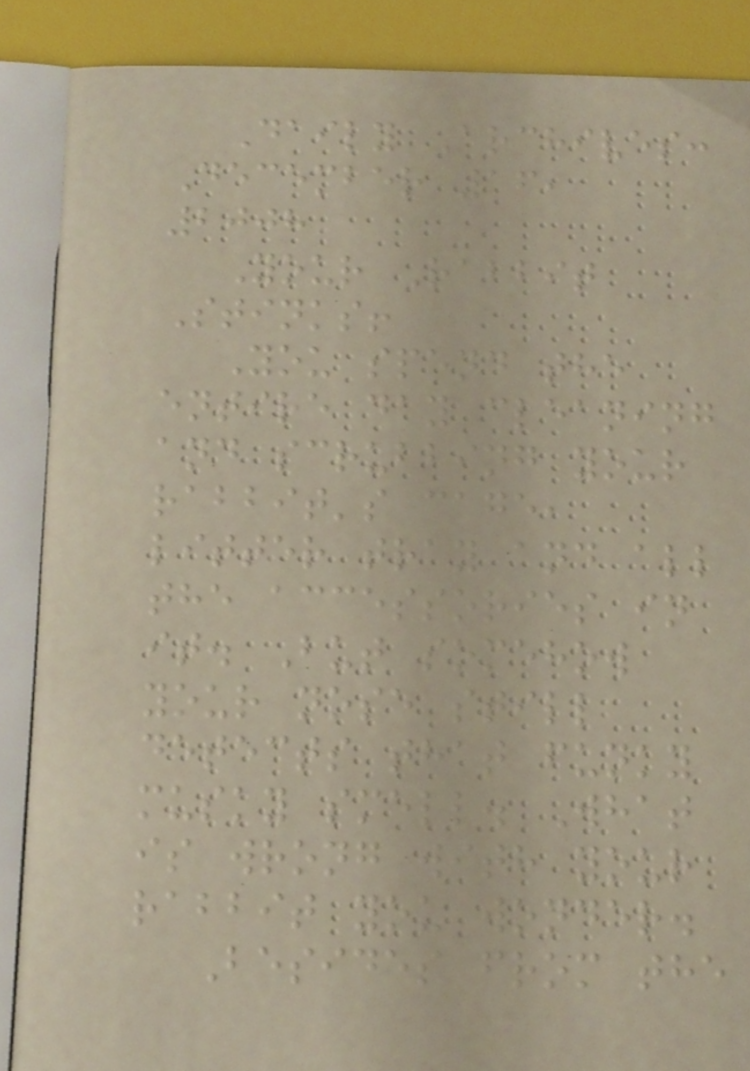Daily Archives:
December 16,
2008
Your Rabbit
Stinks!
You spend the
entire day cleaning
and scrubbing your
rabbit's cage,
litter tray and all
the accessories in
it. But somehow
your nose still
detects that funky
musky smell. What
is wrong with your
rabbit you wonder.
Besides from the
